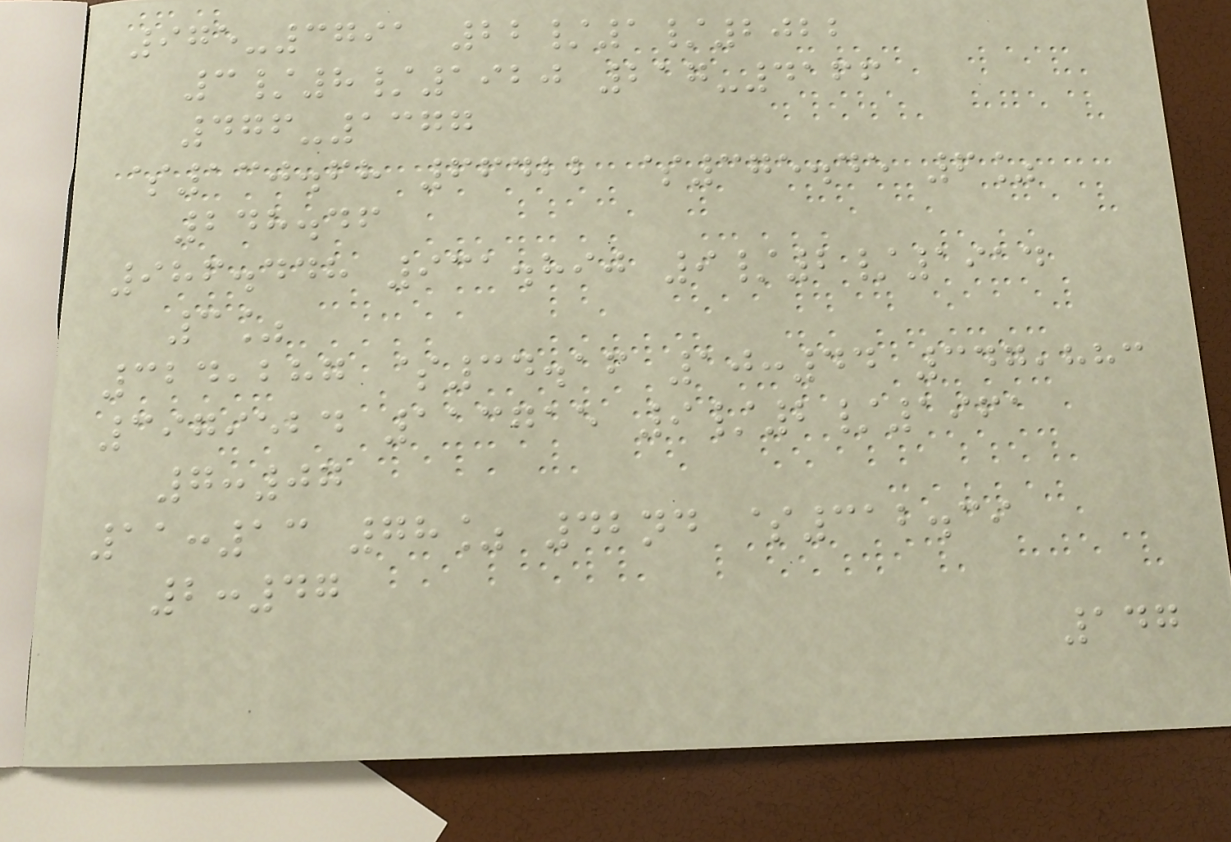975-3791 22/1/2022
3/8/1920 217-4166
476-1377
$130.68 66422 $375.45 6%
248.46
986.448 931.890 9/2/1914
3%
324,287 $34.16 10:44 347,883
3979524 113715 9/2/1961
7:07
11:13 78% 42nd $312.39
2:47
147
